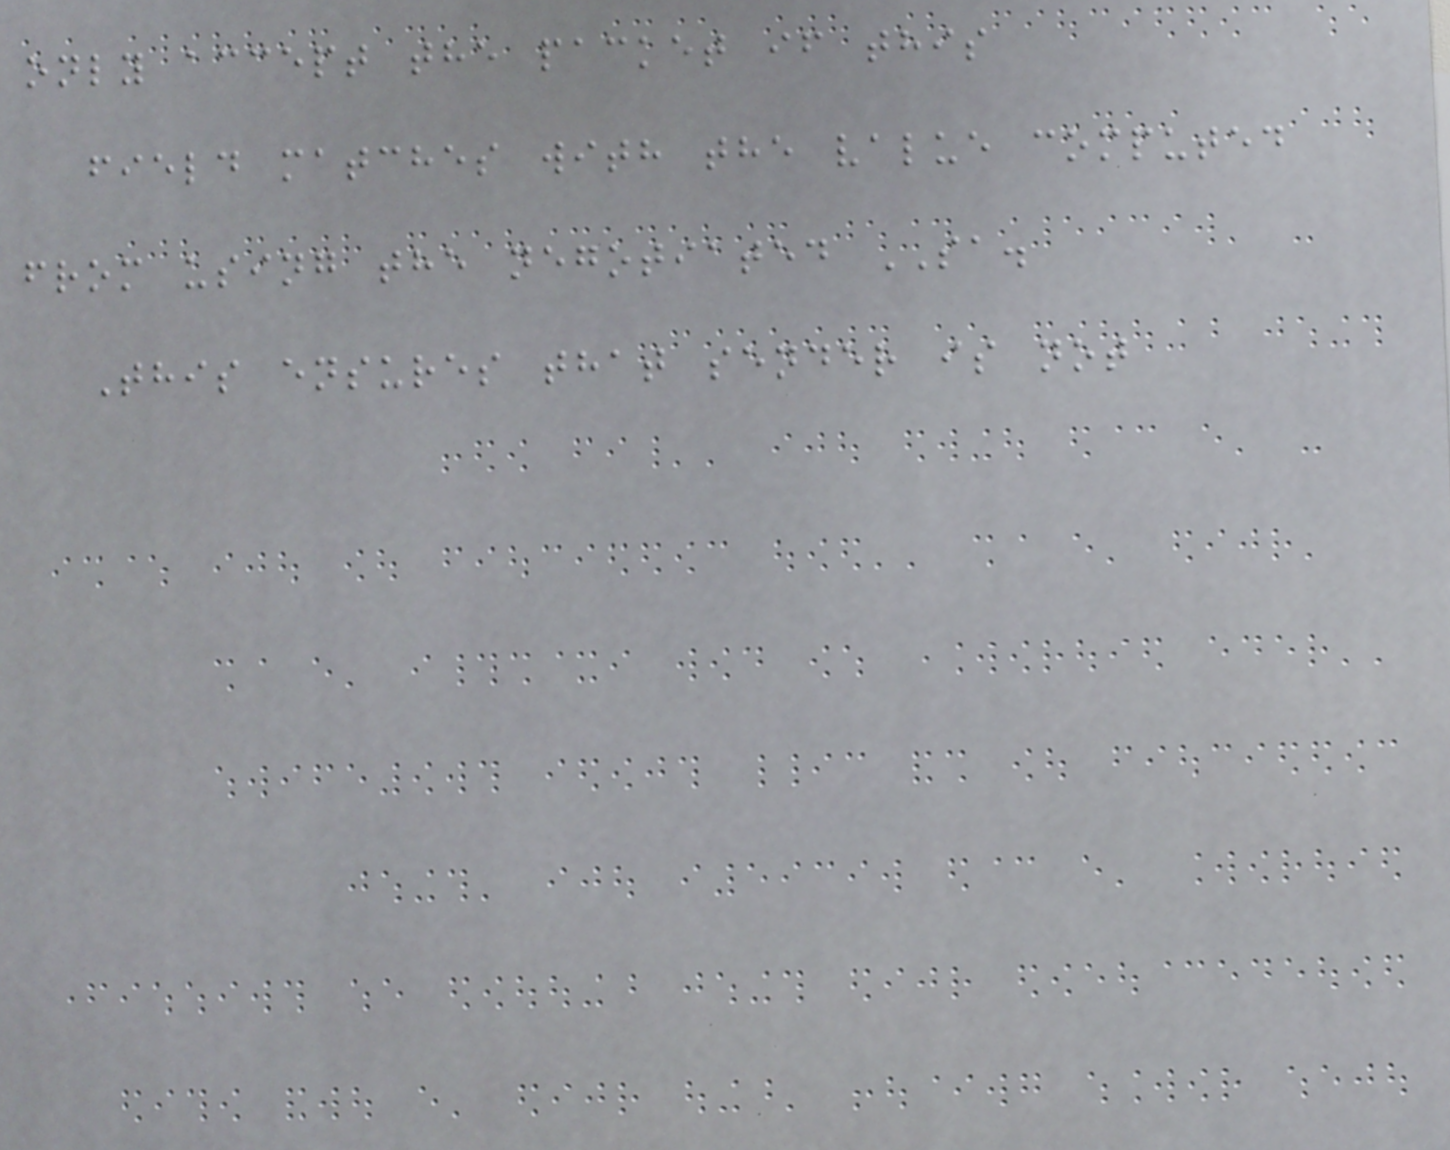only accept the packet if this
field matches with the value computed
from using the negotiated SA.
This ensures that sender is not
